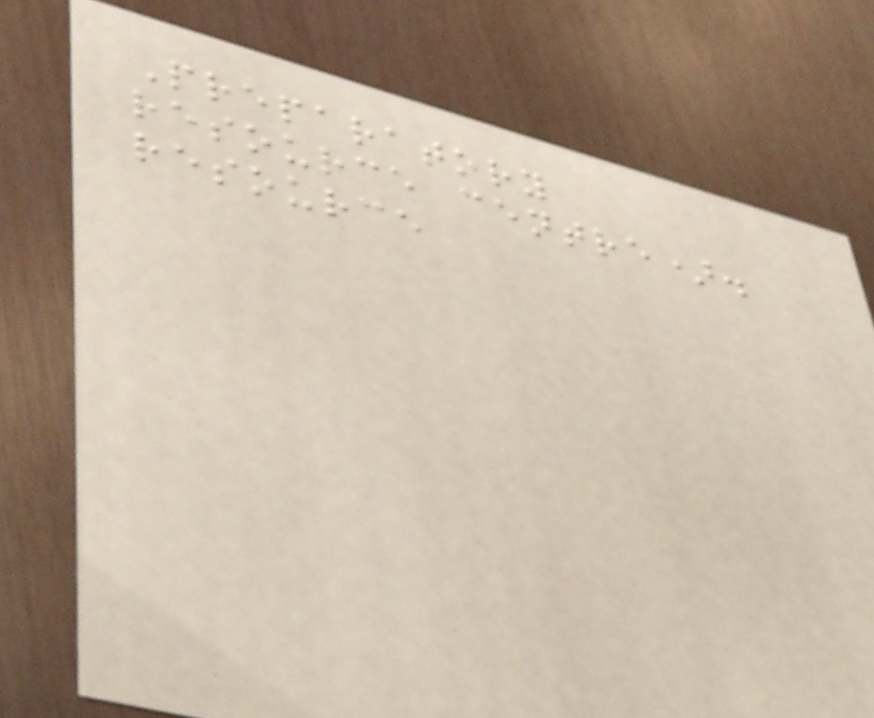Preparatory
resource centre).
resource
